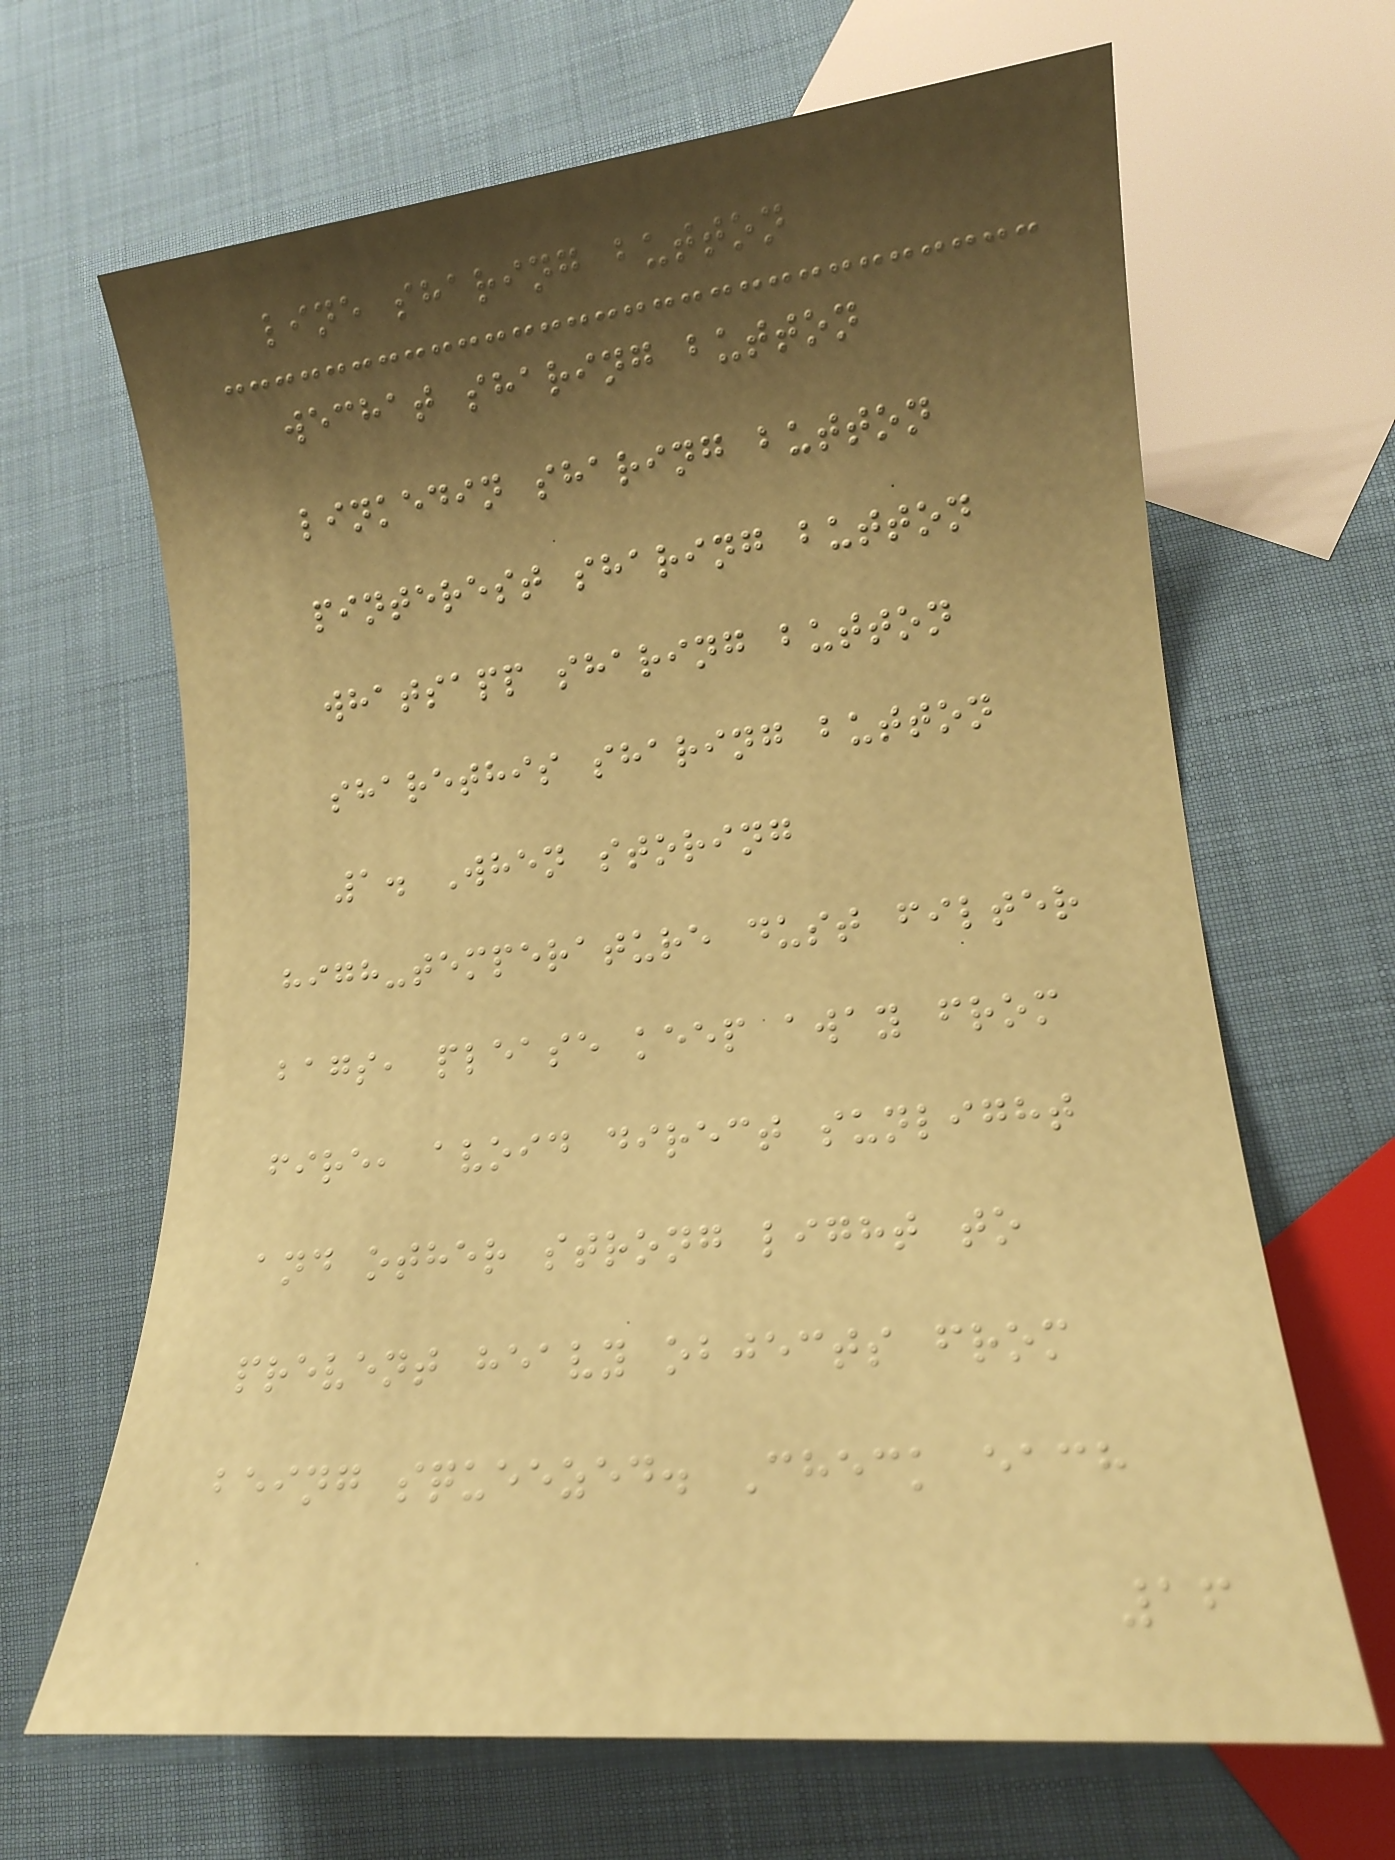line sharing button
wechat sharing button
linkedin sharing button
pinterest sharing button
whatsapp sharing button
sharethis sharing button
1. When storing
high-temperature dust filter
bags, please keep away from
fire, avoid direct sunlight
and other strong light to
prevent heavy objects from
being squeezed. Check each
16
